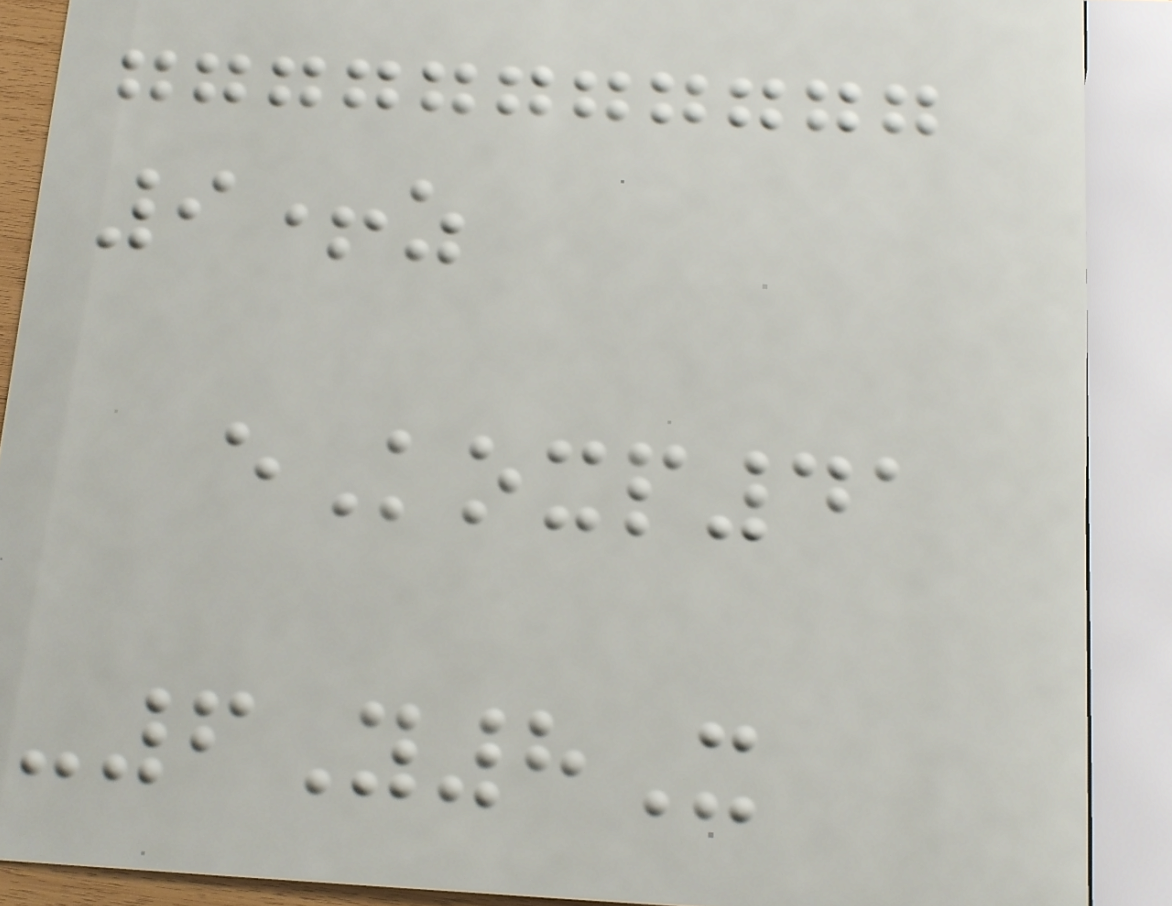9+z
eKoxp41
-6Y8X
